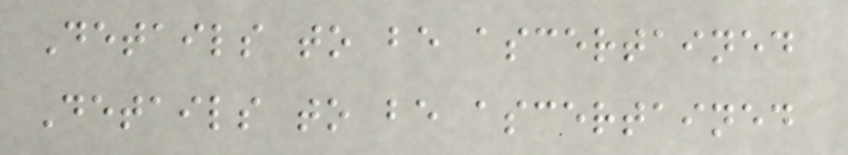Details to be ascertained
Details to be ascertained
